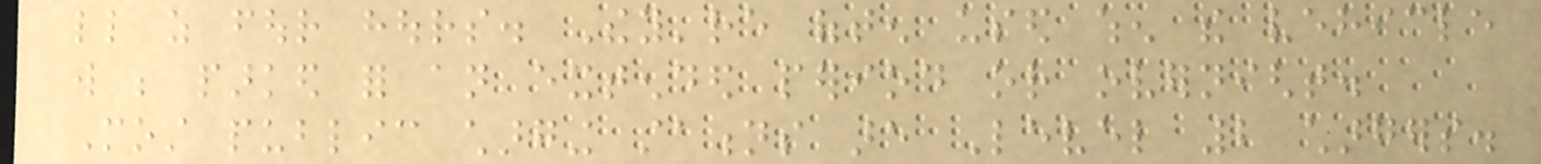little as four hours. They're often used when the vehicle
will be parked for an extended period or overnight.
Most public charging stations are Level 2 chargers.
